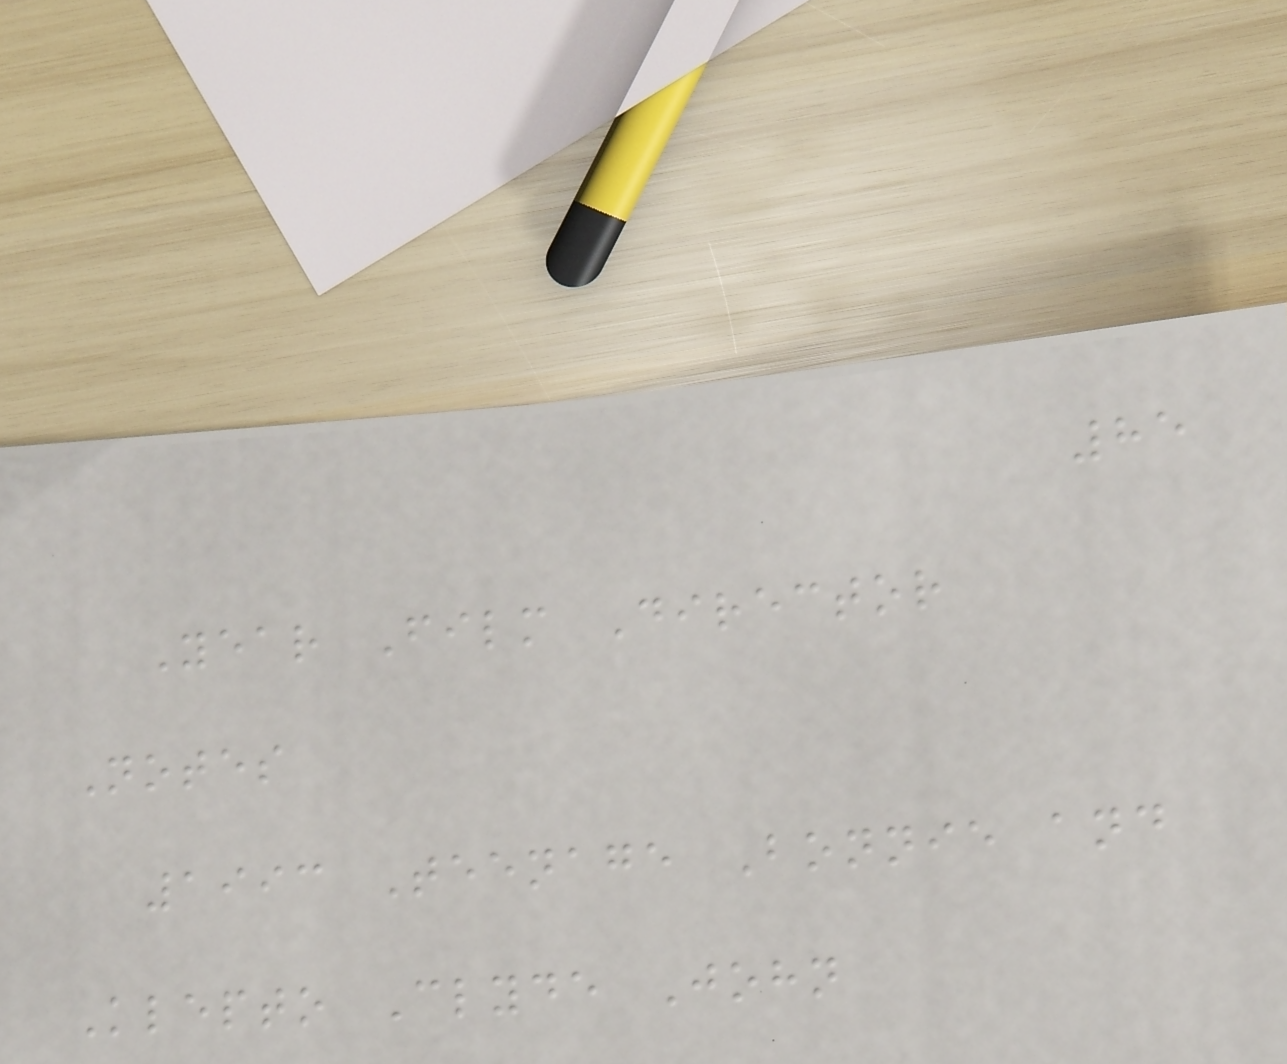85
Year Film Director
Notes
1993 Teenage Bonnie and
Klepto Clyde John
